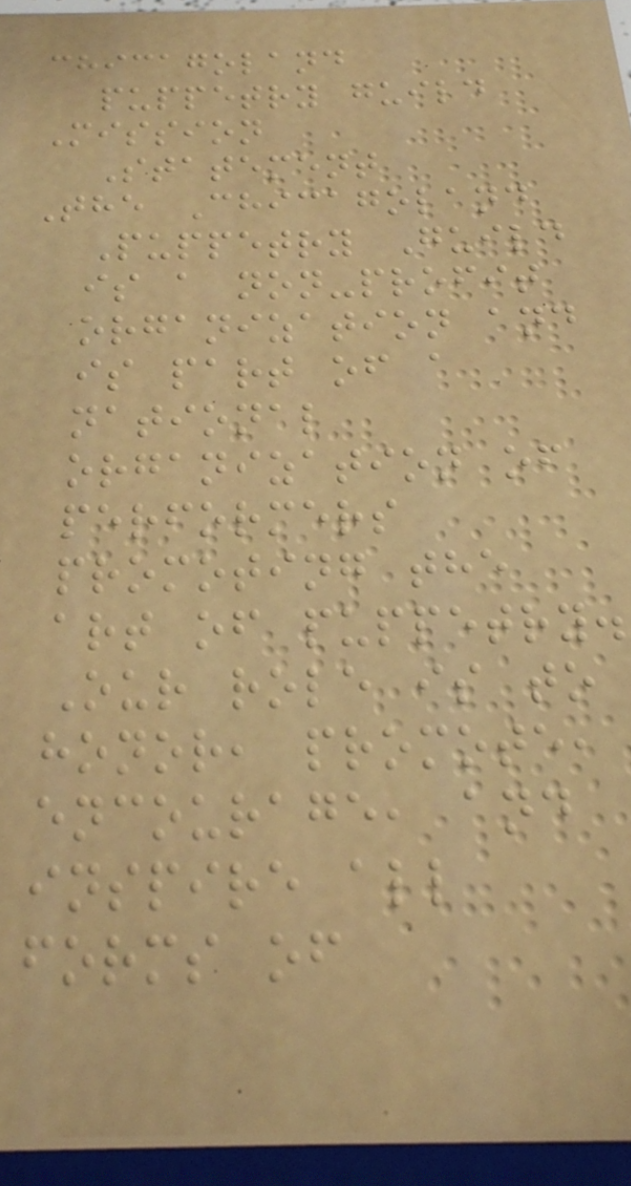chicagoland
puppetry guild
Mission
Statement
The Chicagoland
Puppetry Guild
is a non-profit
organization and
is part of a
national
organization of
performers
promoting the
art of puppetry.
Our role is to
honor, promote,
encourage, and
inspire all
forms of
